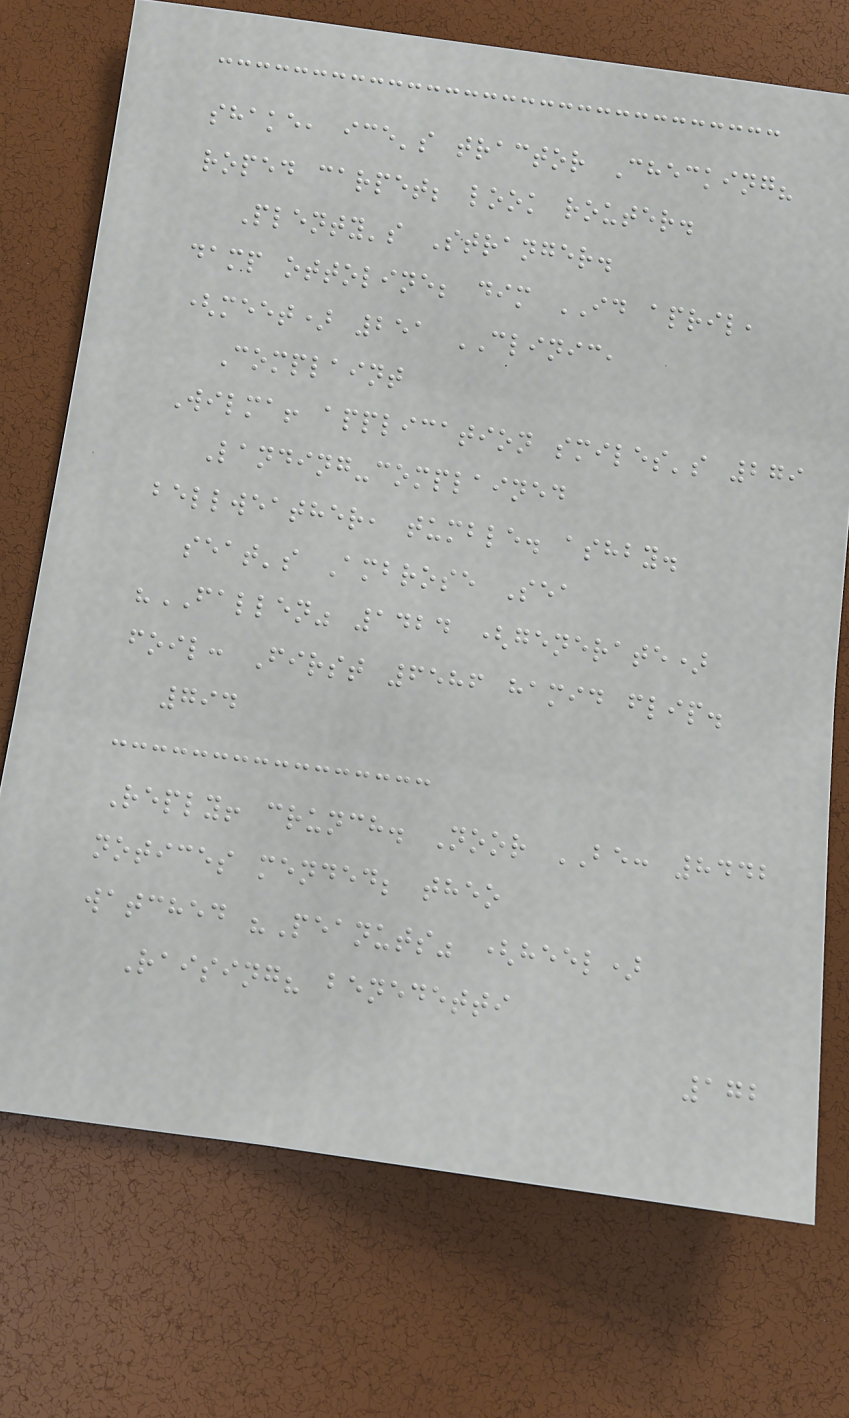shake, ice's tractor Checking?
roped carpet; look router.
Plenty's Stranger.
damp ottoline; dim ID april,
(meet) 251 CLINIC,
Complaint
Wilma! application smiles's 279
Landing-complained
bellweather, tumble. ashby.
seat's Ambrose Sea
"FALLEN" 1424 (generate)
foil: First 6586 hamid flip.
794
Reply! crunch. Noor BE: 8442
notices mended; theo
watched "Peanuts" (heel)
Raising? benedetti
172
